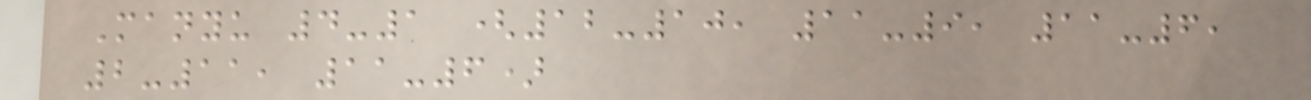Manyu 4-1 (12-10, 11-9, 11-6,
2-11, 11-6)
